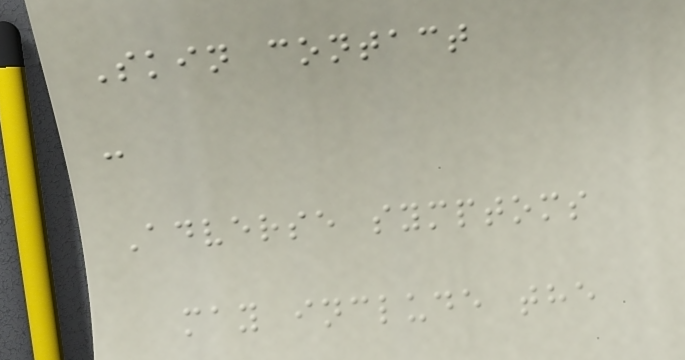Skin contact
:
Adverse symptoms
may include the
